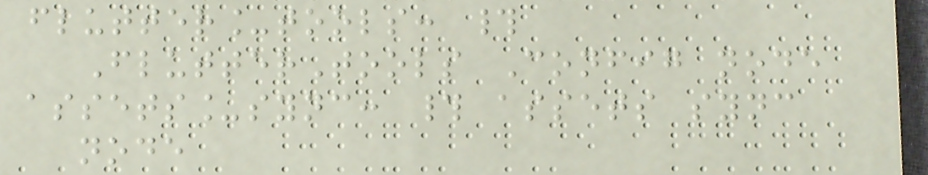flutter_tools: #
FlutterTools Config node
assets_sync: # assets sync
node
